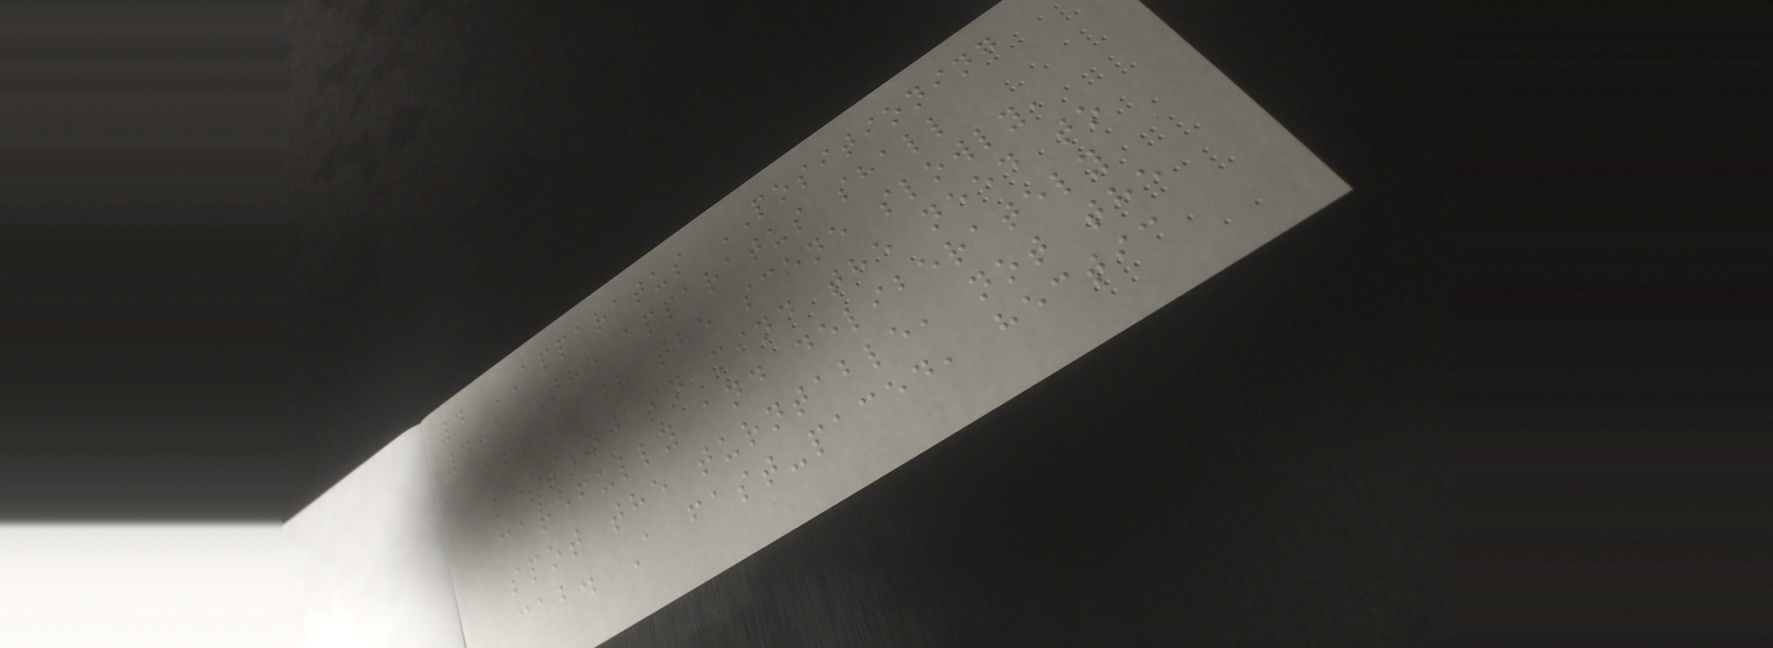4 APPARATUS POSITIONING
4.1 The apparatus shall
approach the scene slowly,
keeping in mind the need to
carefully and deliberately
spot the turntable, not the
cab. A fast-paced, hectic
